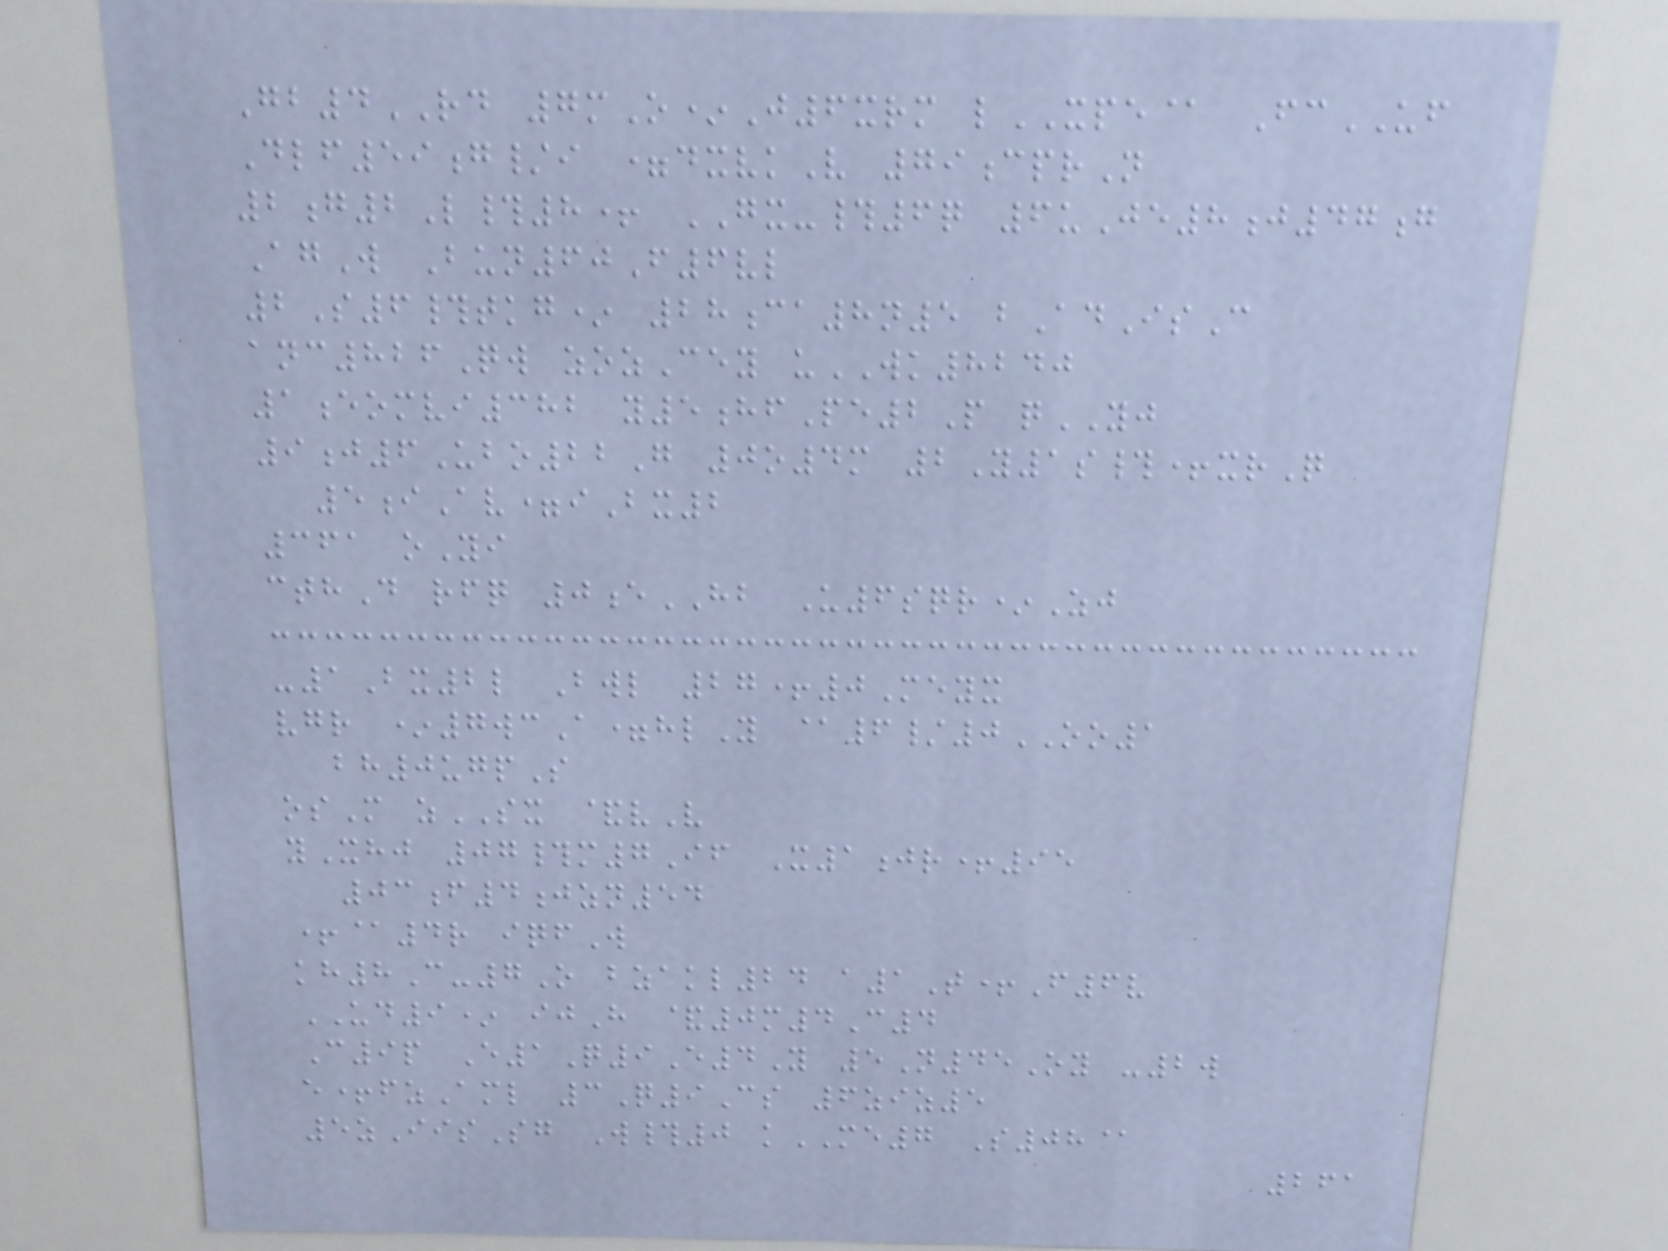Gb4RD 7mO*J6xrm lXPE@ FcUF
Dlf59g/i =dxvkV 79cprN
2g2L#8+ GX-#6q 6uJe8j47g
AgW Bun60F6vl
2S6#tkg* 28ca8n5 bAdIsC
anc826Qw zozCey uWK8240
1eomvi382 y5hfPe2P qYJ
9j6Ubo22G 0o4m 2Y1s#+xrQ
5iAv=iBx2
361 oYi
cthD rfq 0eHB U6sqr*Zj
-1Bx2l Bwl 27+0Meyx
vgr *7wcA=hlY @6/0OO1
bh0ugpS
osM zSX &vV
yXhj 07#m7If X1jr+95
03f4jzn54
+@4r iqfW
kh8C-7O bzakl24 a1T+F6v
UD9* ijH &0m4C4
C9p E1Q9E4Y 5N45Oy -2w
e+fzAml 3Q9Cs 6ziz5
5zIisSg W#0 kME7 S08@
261
